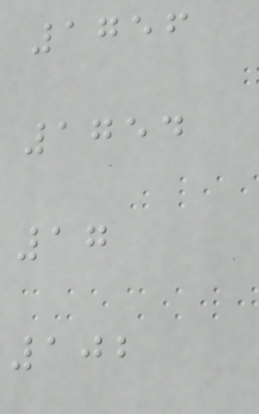1756
1754
17
102
